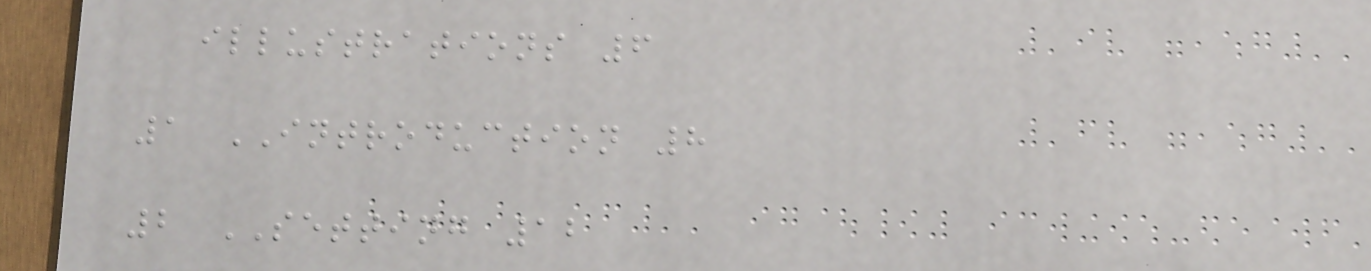illustrations 6
1 INTRODUCTION 8
2 SETTING 12
